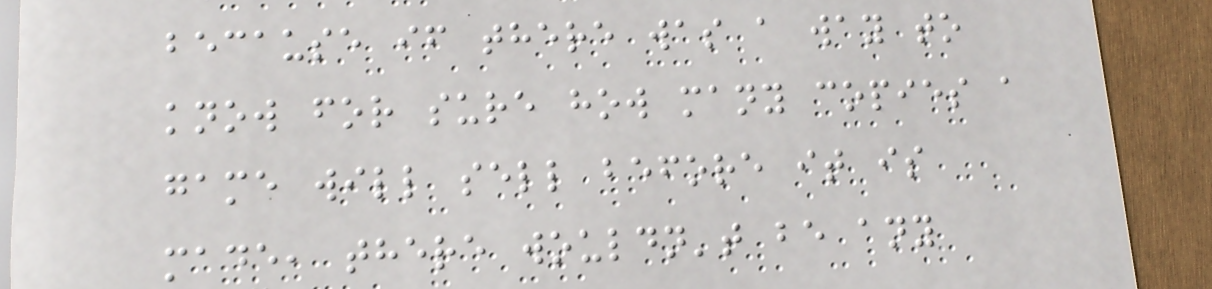because if there was a way to
know for sure how many copies a
game will sell before it is
made, there wouldn't be any
